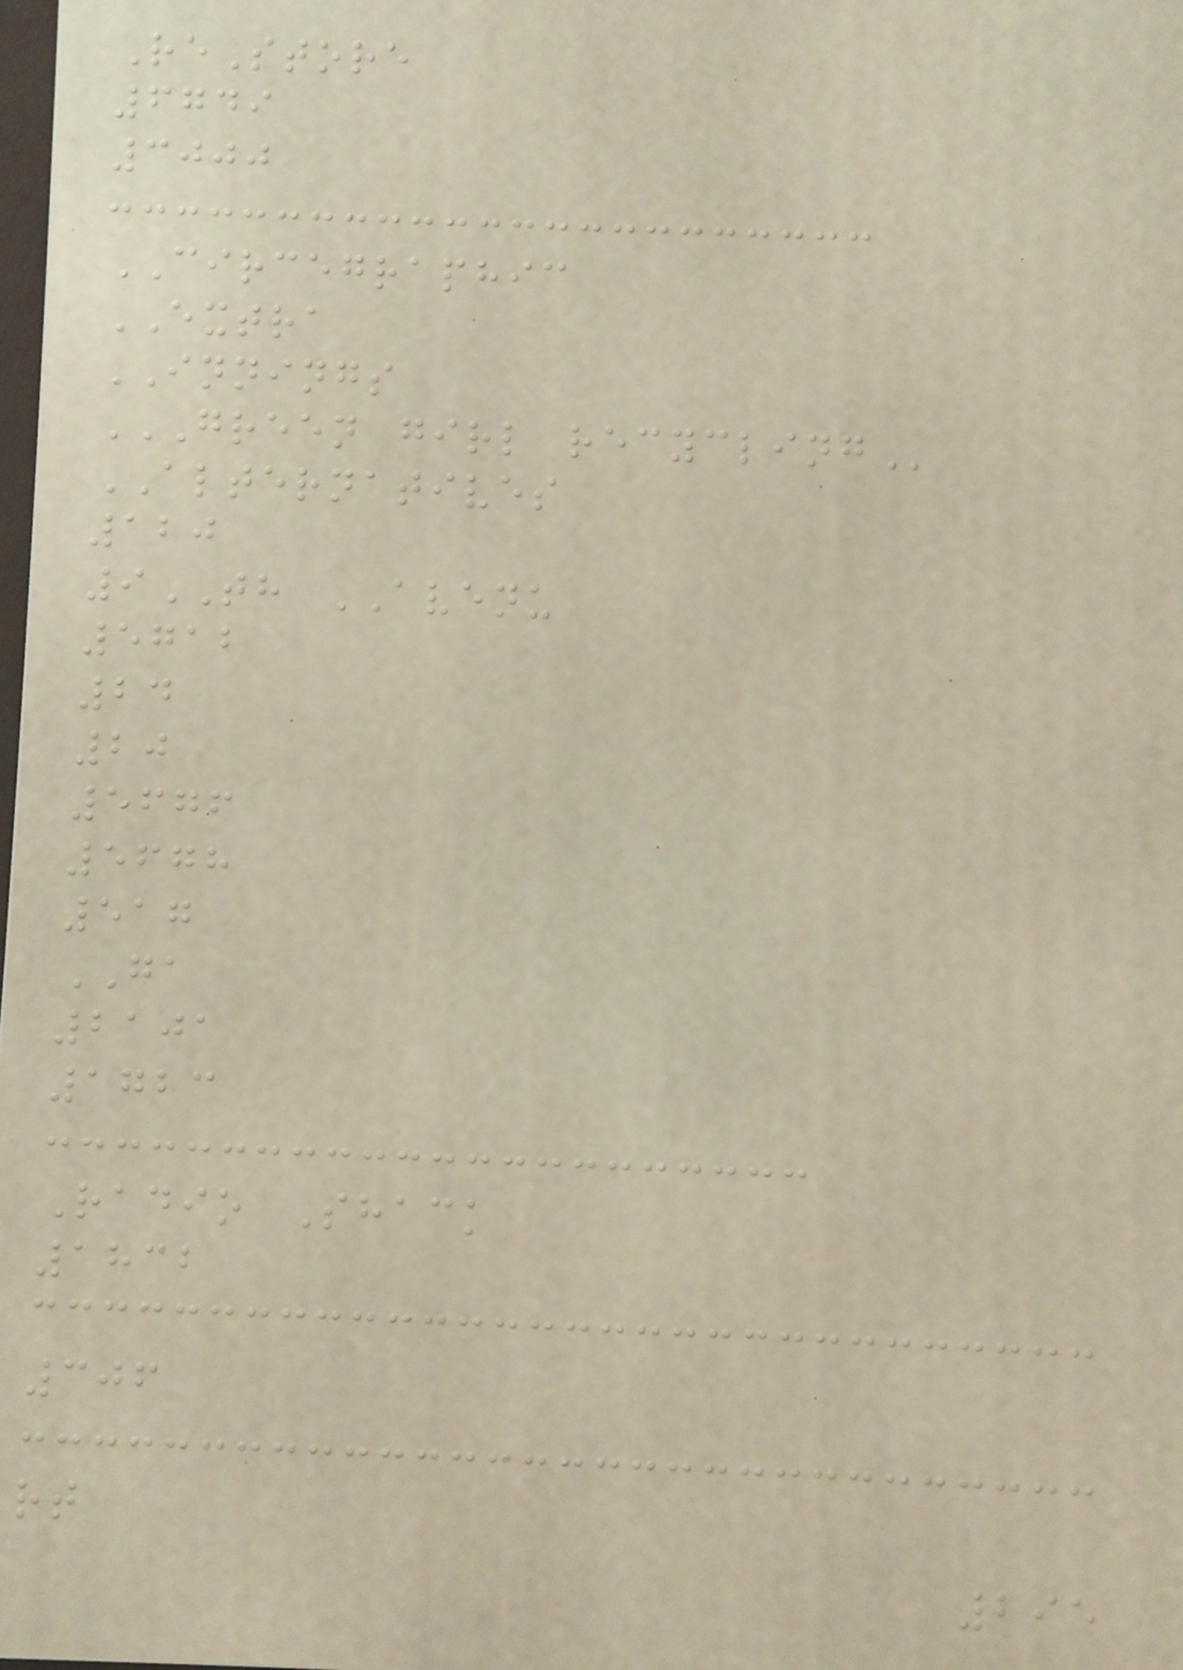ReStore
6749
3000
CIRCEGRAPHIC
EXTRA
INNINGS
GREEN GIRL RECYCLING
ALTERNATIVES
120
9TH AVENU
5712
24
20
5676
5678
517
GA
2101
1723
Radio Shack
1832
306
rt
295
